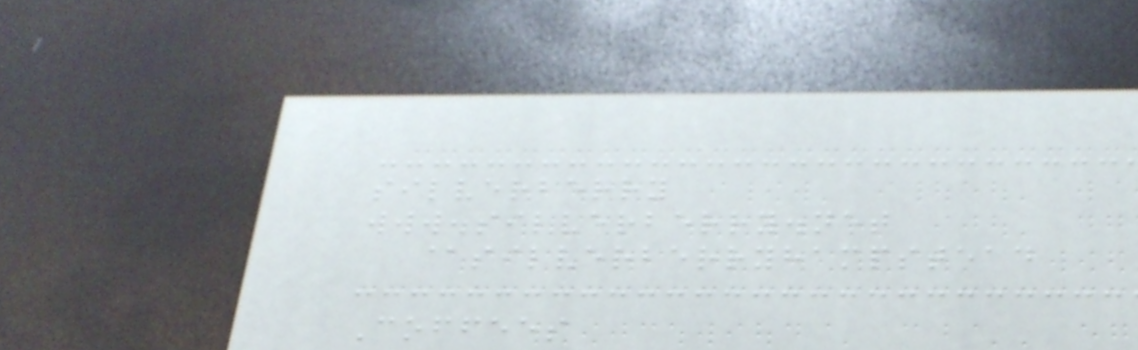silverberry
www.silverberry.net
@silverberryhampstead
Coffees
